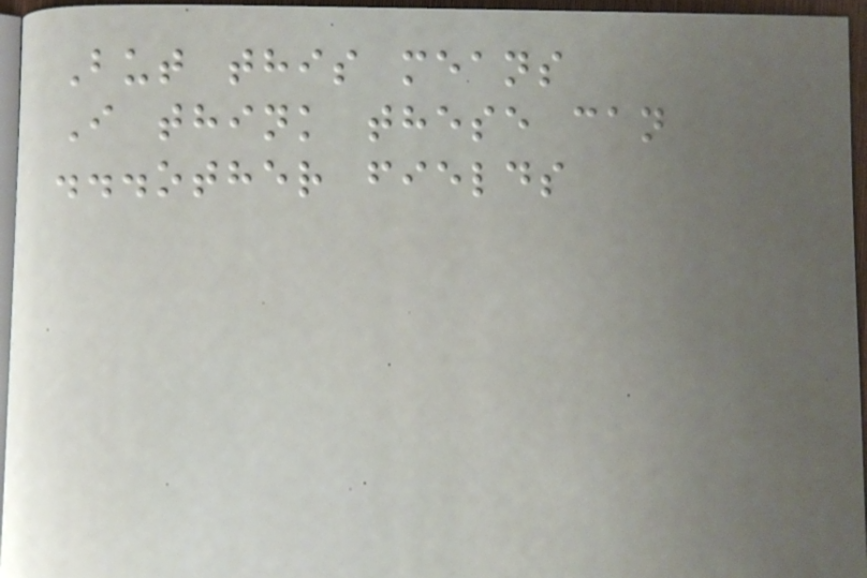But this means
I think these can
...other fields
